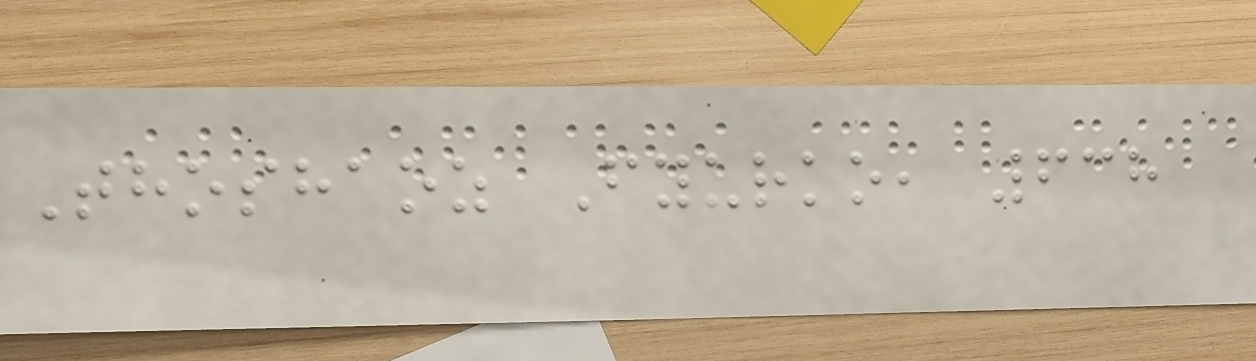Thoshaoz Fyurko, 638
